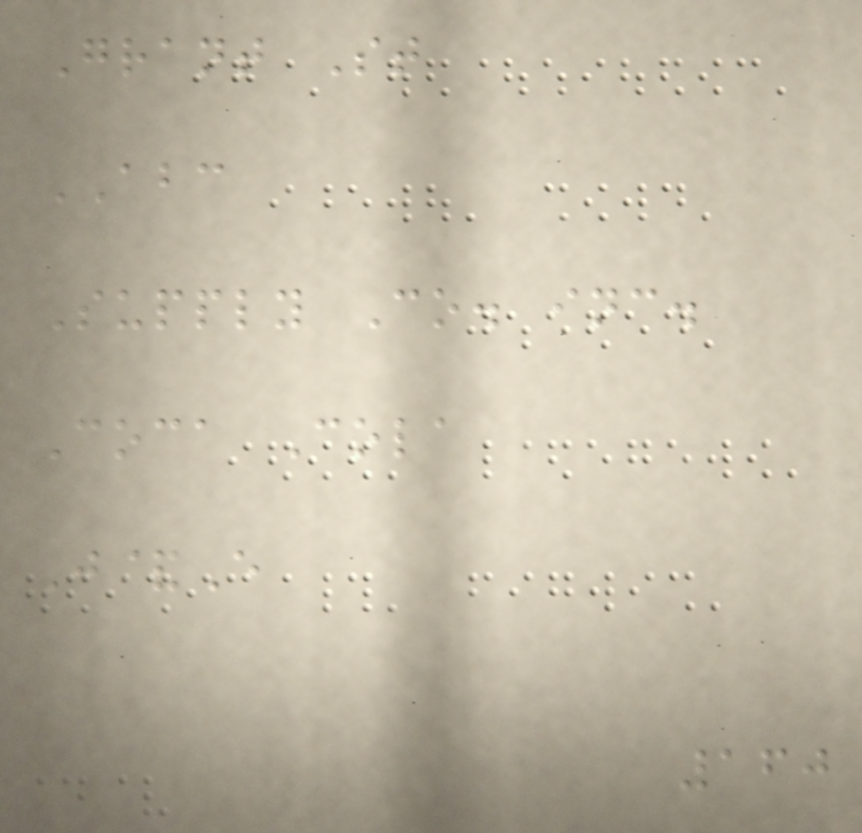Grant St
ABC
Supply Co. inc.
Coca Cola
J&E
160
